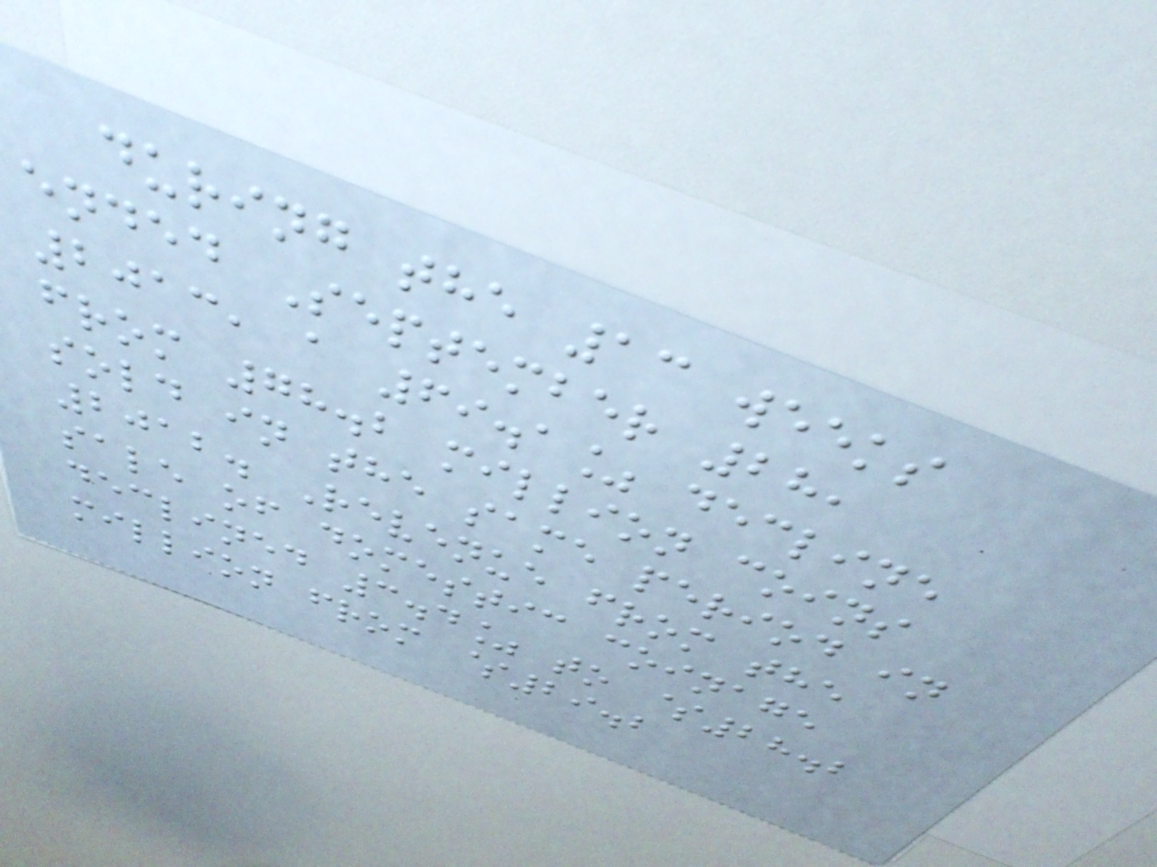during the 13 weeks
ended September 28,
2013, a 69.1% decline
from 78.2 million coins
sold in the same period in
2012. Revenue from the
sale of domestic coinage
declined 3.4% to $28.2
million from $29.2
